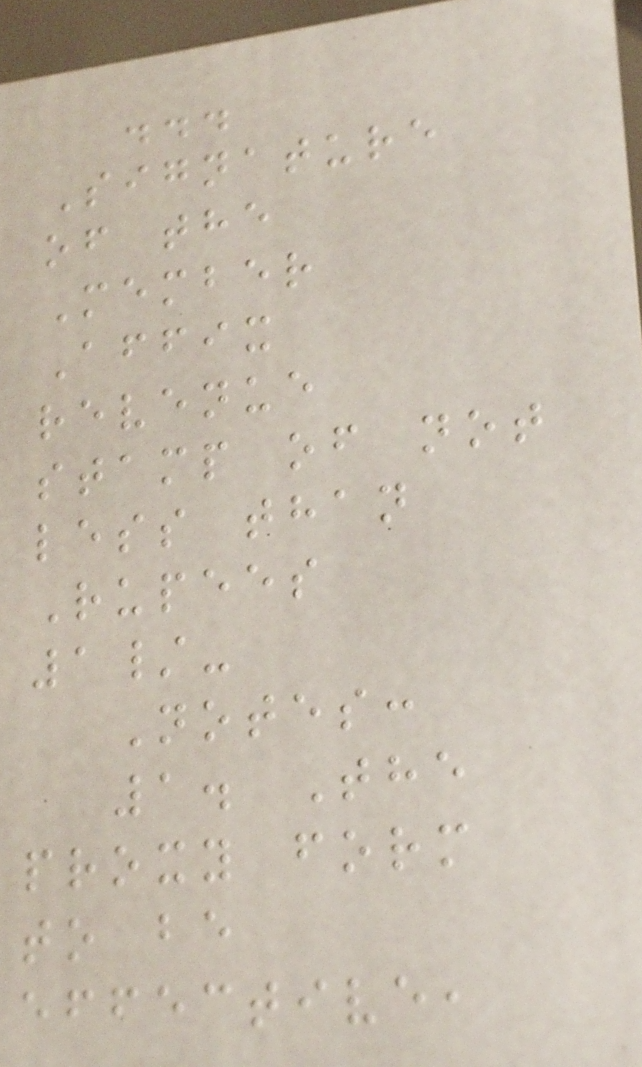...
Signature
of the
Member
Affix
revenue
stamp of not
less than
Rupees
1/-
Notes:
1. The
proxy form
to be
effective,
